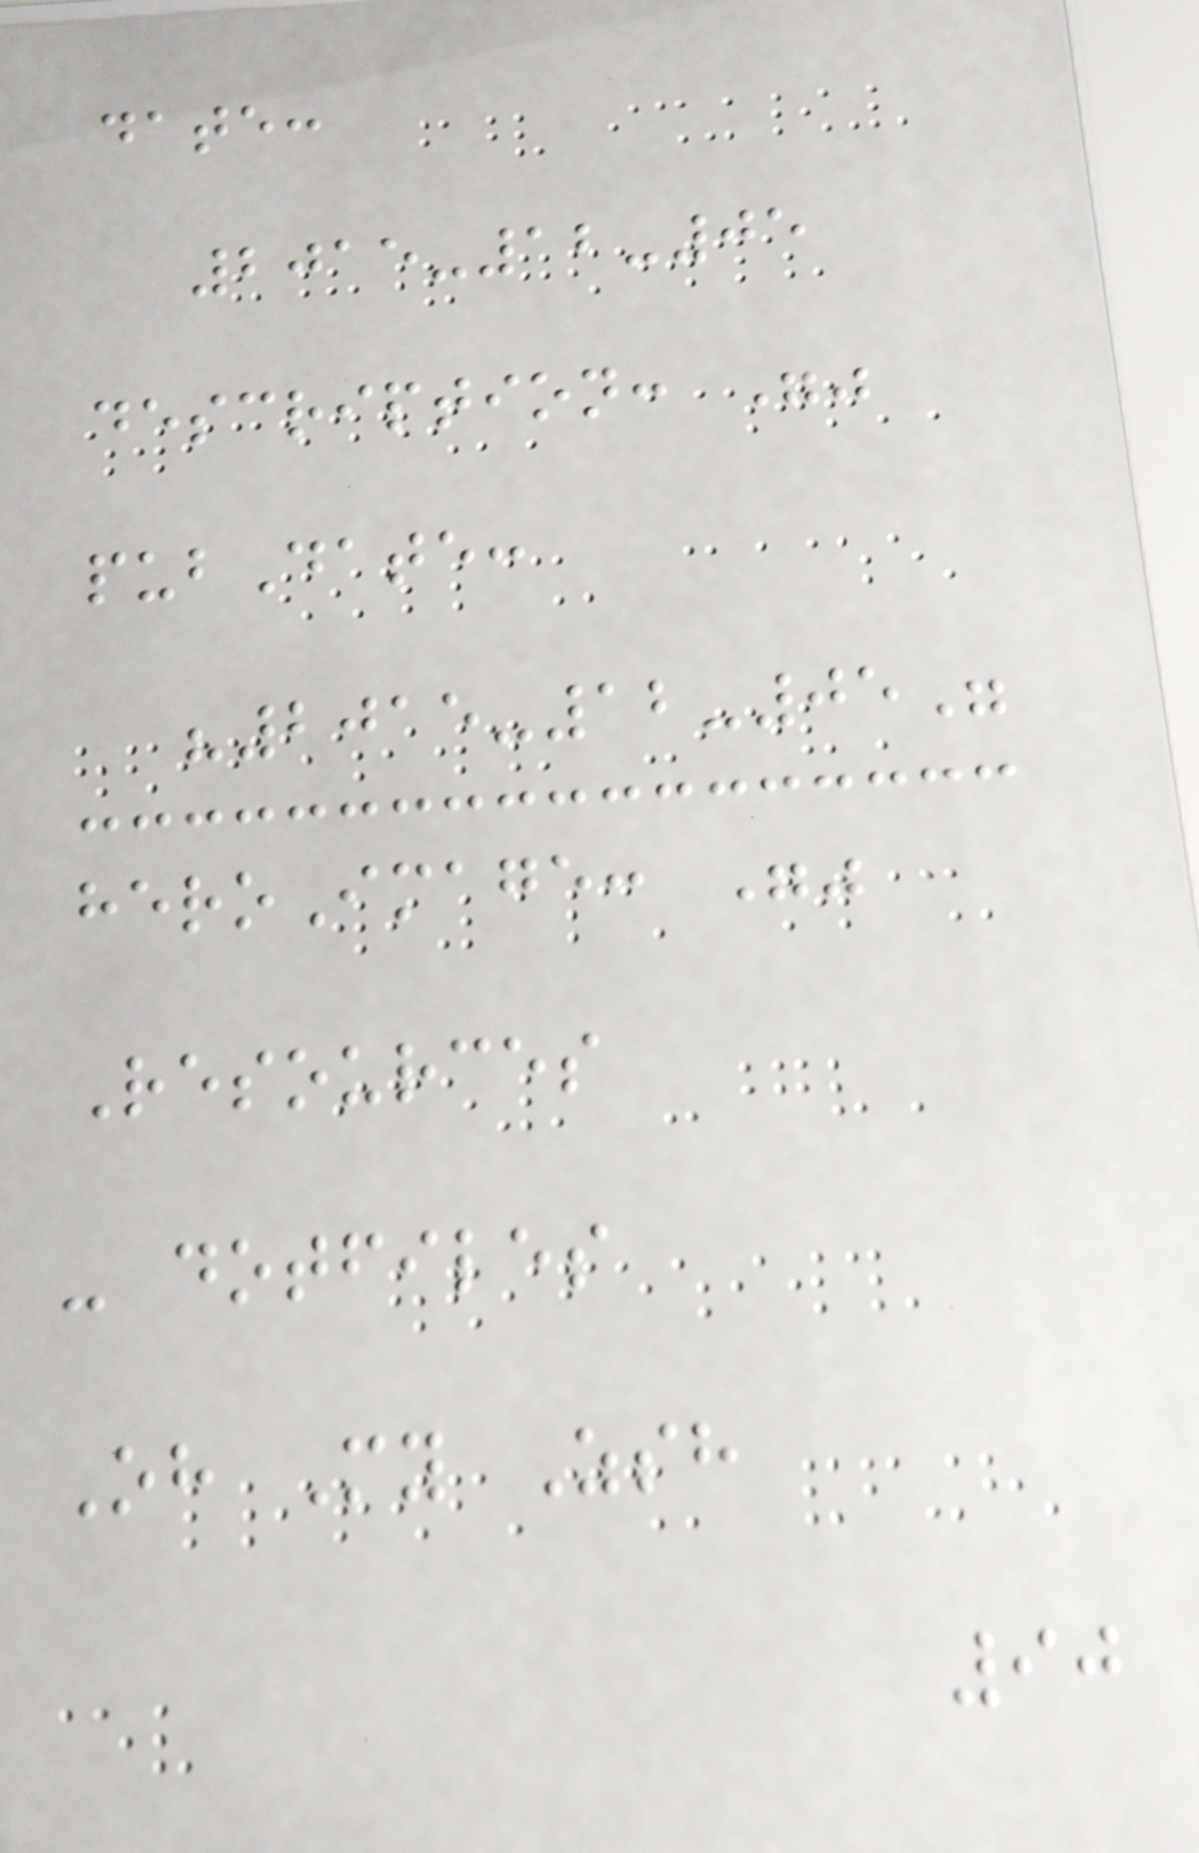date:
2015-12-05
description: ""
pubDate:
"2015-12-05"
heroImage: ""
Resources
- dotfiles
Oh My Zsh
90
